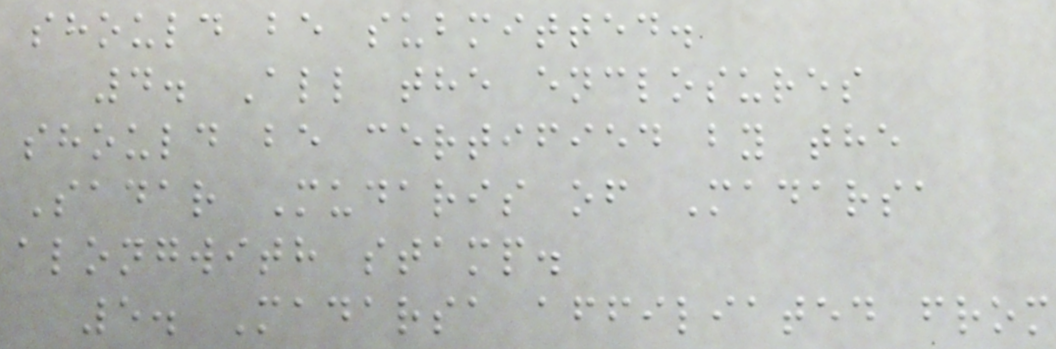should be submitted.
4. All the enclosures
should be certified by the
Sadar Mudaris of Madarsa
alongwith stamp.
5. Madarsa affiliated from
